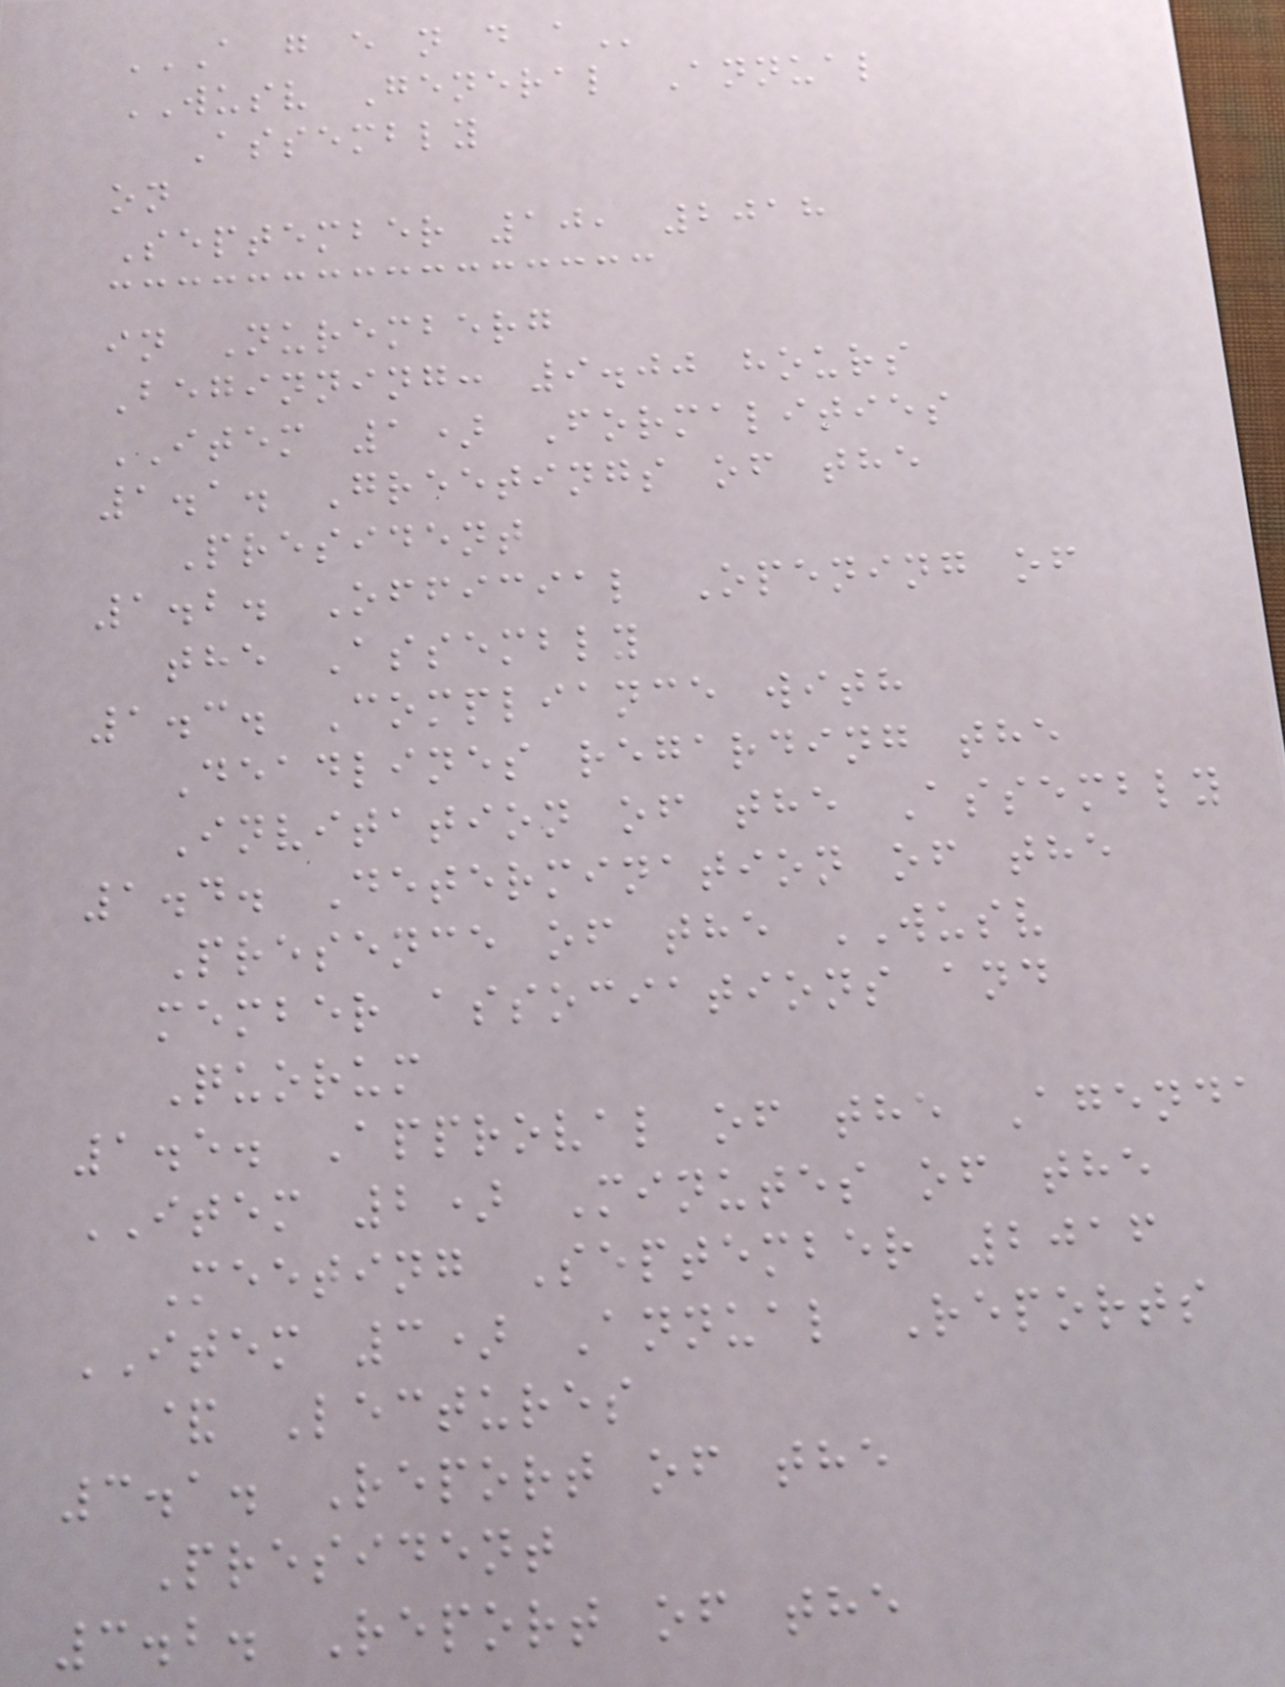A G E N D A
WUSV General Annual
Assembly
on
September 10, 2018
in Nuremberg
Beginning: 9.00 hours
ITEM 1) Formalities
1.1. Greetings of the
President
1.2. Official Opening of
the Assembly
1.3. Compliance with
Deadlines regarding the
Invitation of the Assembly
1.4. Determination of the
Presence of the WUSV
member associations and
Quorum
1.5. Approval of the Agenda
ITEM 2) Minutes of the
Meeting September 2016
ITEM 3) Annual Reports
& Lectures
3.1. Report of the
President
3.2. Report of the
